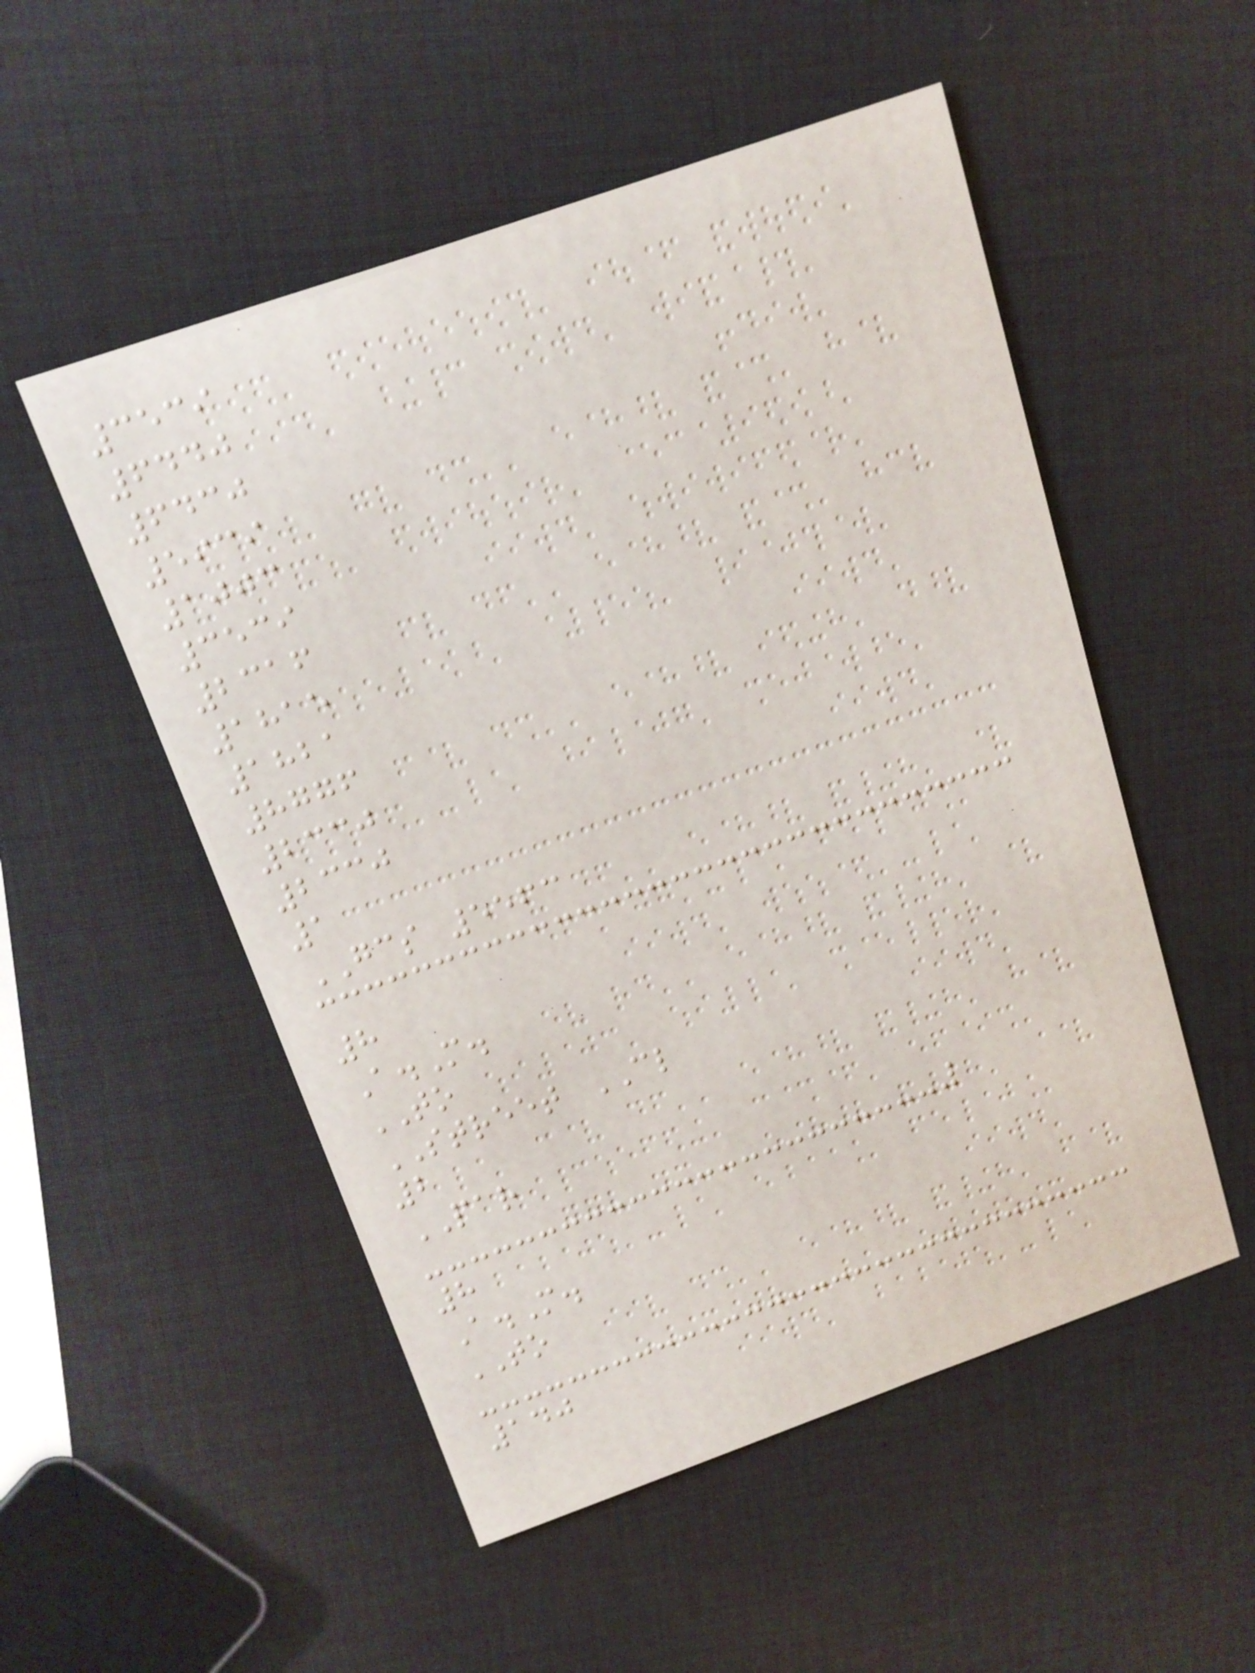3539
6440
6430
5939
1003
3539
2316
1815
1821
8776
2330
2330
1
GCS 5563
8
A.M.
TO
STREET CL
2
PAR
8
A.M.
TO
140
